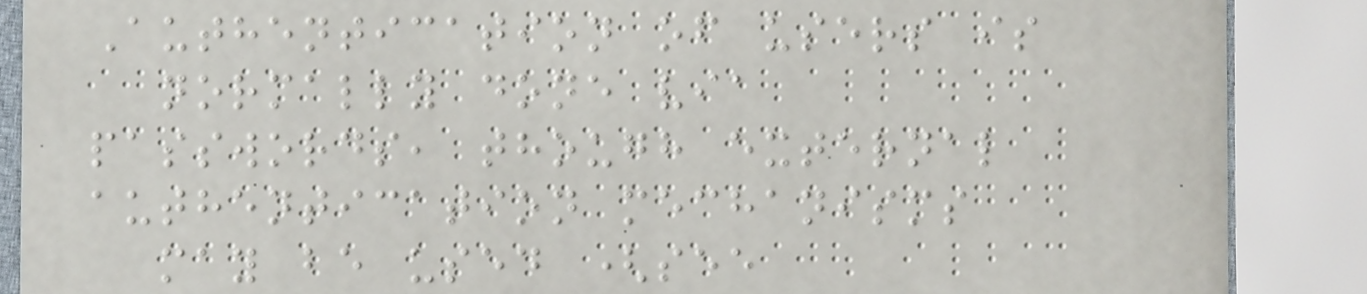Authentication of users is
normally done via
passwords, though external
authentication mechanisms
may be used (see
